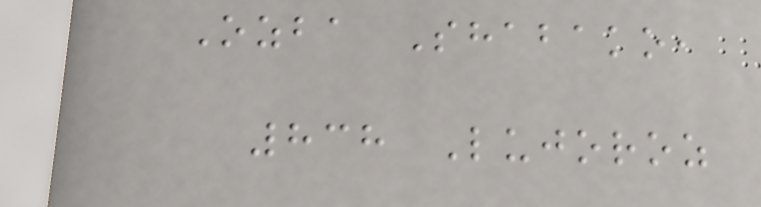Ozba Shabako,
838 Lujoroz
